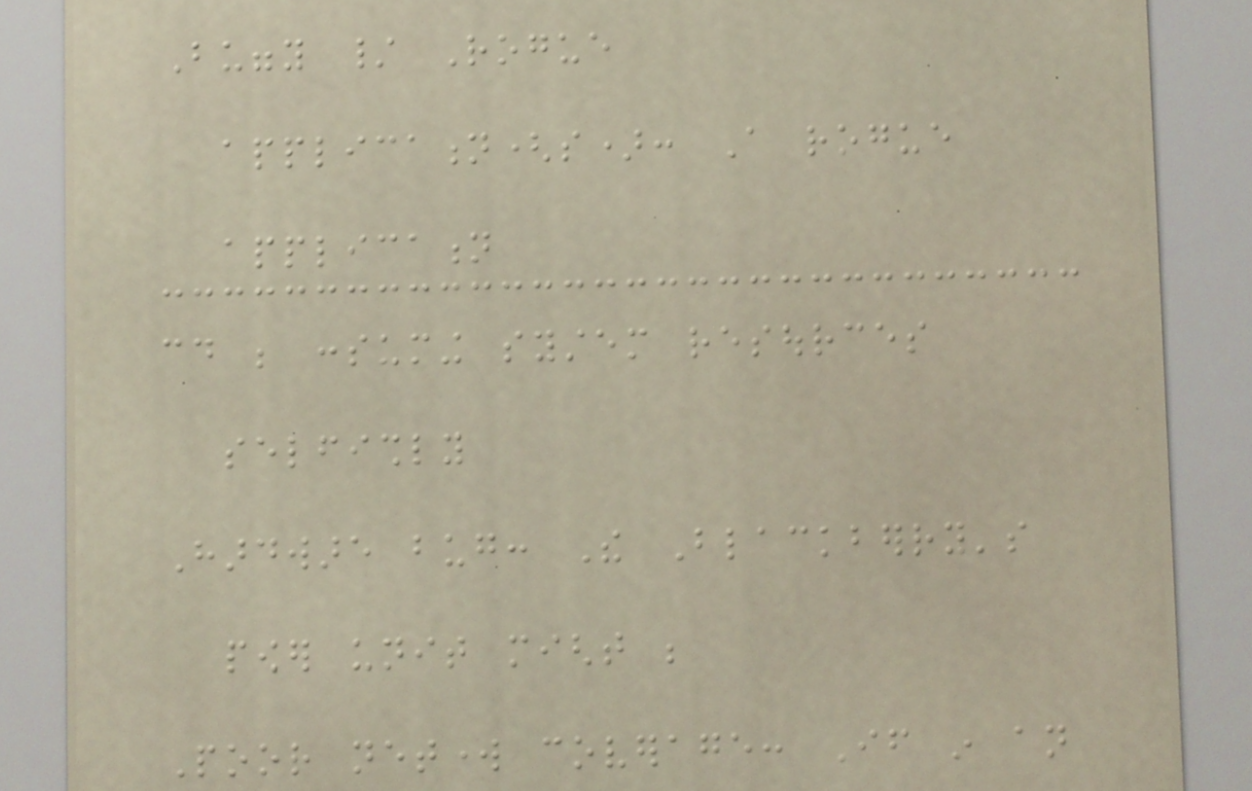Buggy / Rogue
application(s): A rogue
application
could be consuming system resources
selfishly
Hardware bug: The Blackberry's
power unit might be
Poor network coverage: If in an
